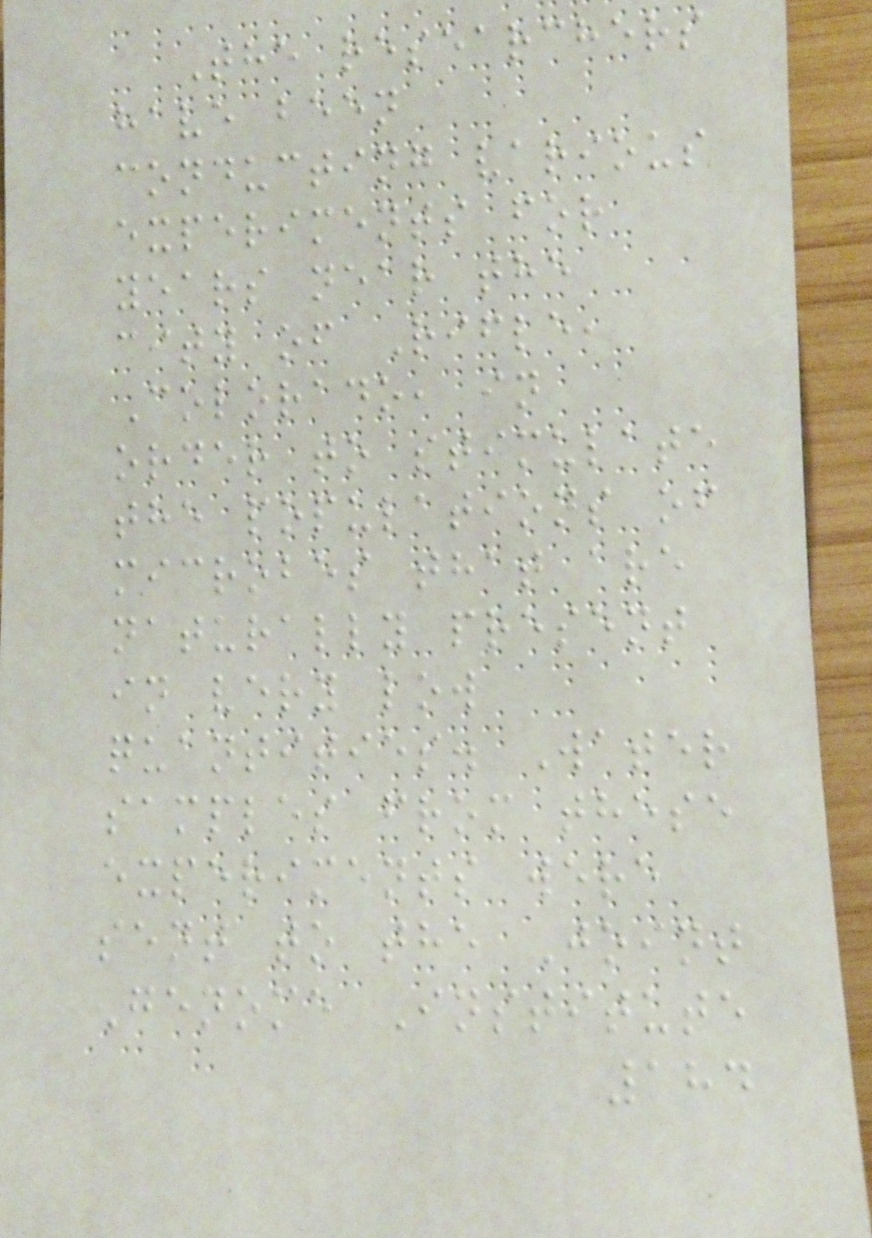The researchers
have been
conducting various
experiments for
years near the
city of Rifle,
Colorado, in
order to stimulate
the populations of
microbes that are
naturally present
in very low
quantities. Water
samples from these
experiments were
sent to the Joint
Genome Institute
184
